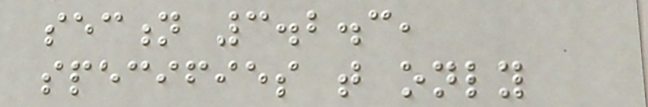section 3.2.3,
specifies that only
